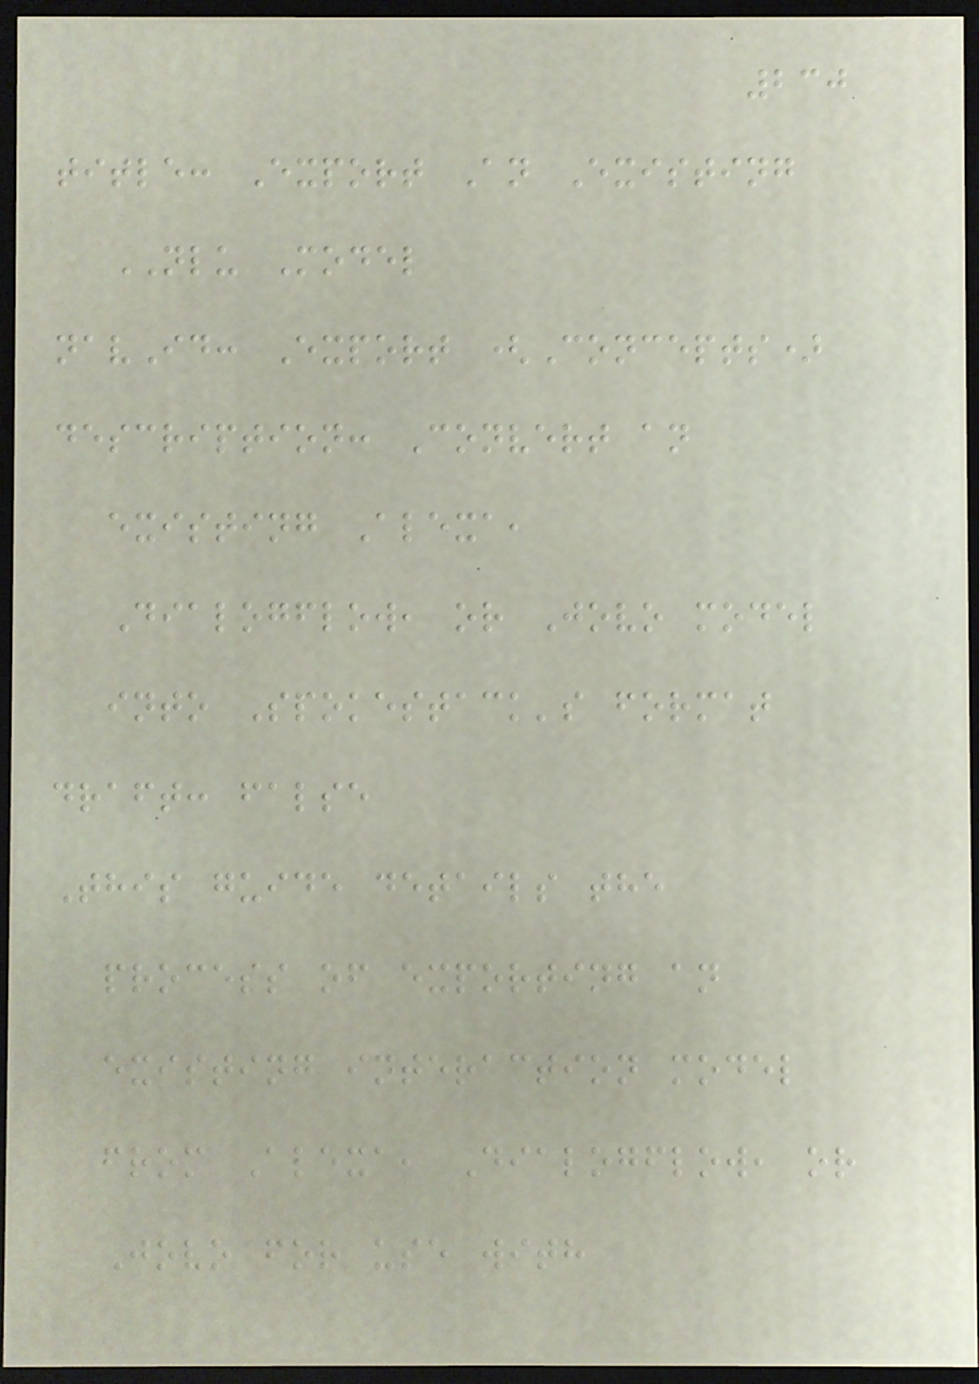230
title: Export An Existing
NLU Model
navId: Export (Concepts)
description: Convert an
existing Alexa,
Dialogflow, or Jovo model
into Spokestack's format
draft: false
This guide details the
process of exporting an
existing interaction model
from Alexa, Dialogflow, or
Jovo for use with
